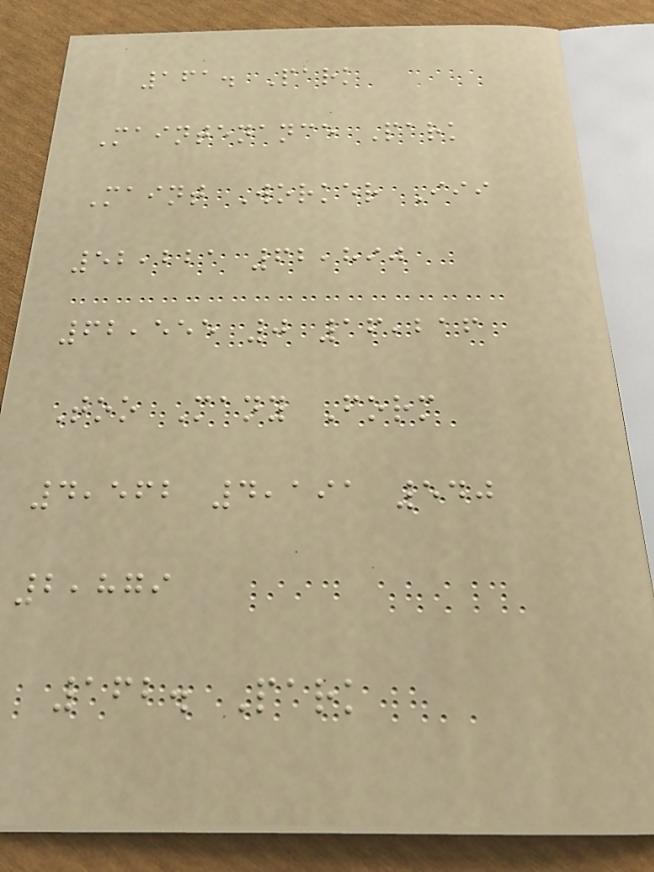161. Park
Maintenance Park
Maint Worker Iii
52,221 62,890
62,555 0 16,216
Too Many Form
4,562 4,191 540
2,879
162. Park
